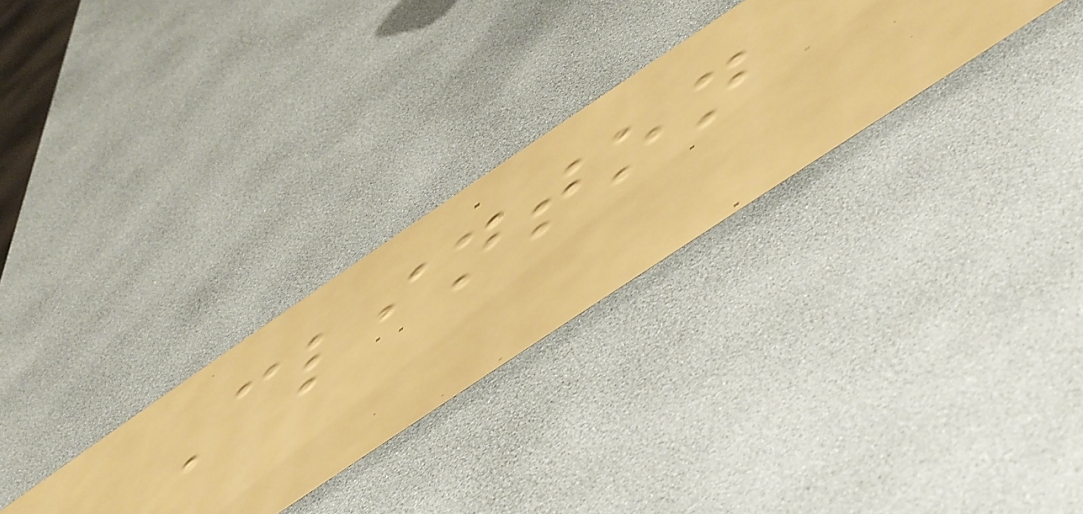Clinton
